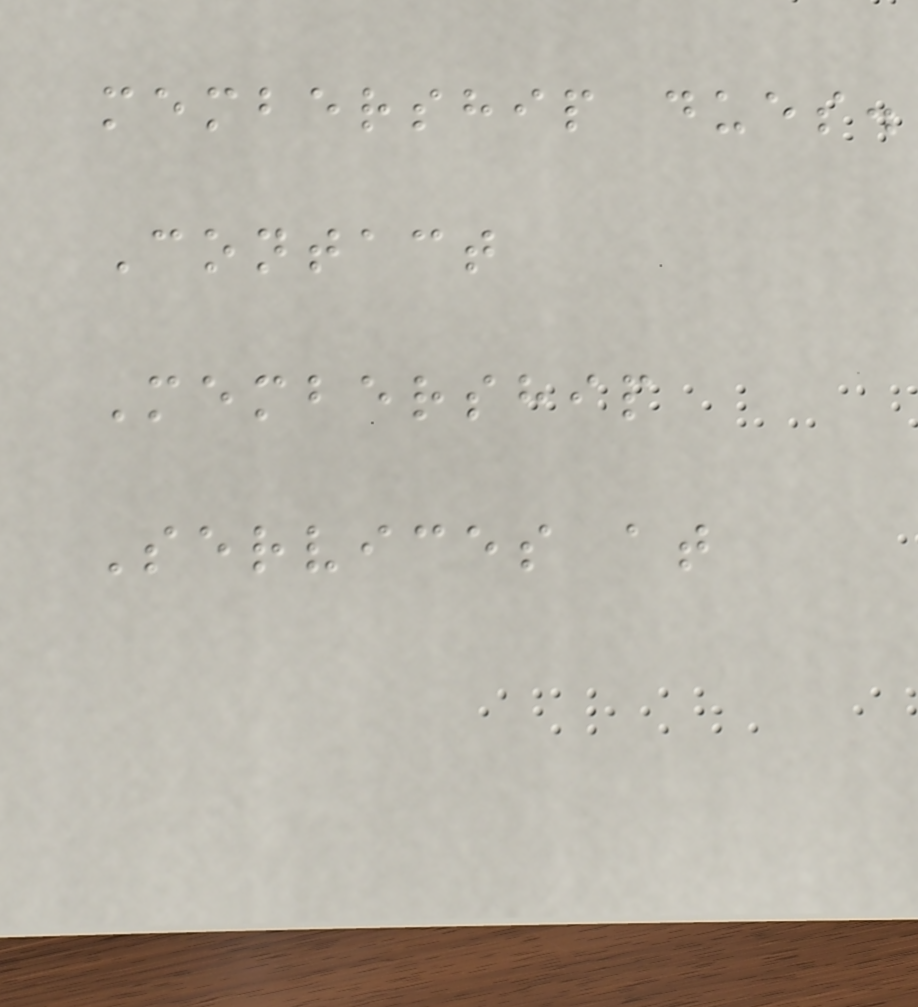membership dues.
Contact
Membership
Services at
